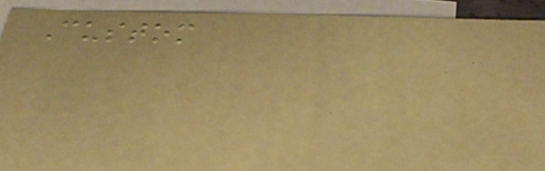Custom
